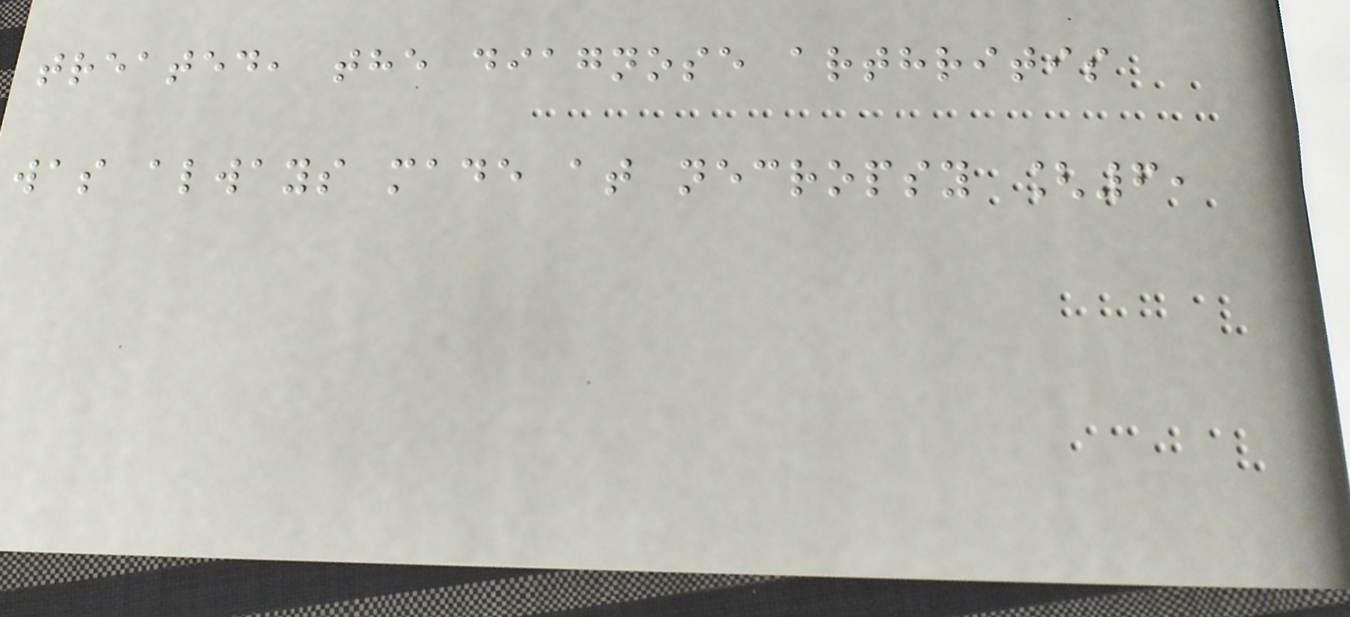treated, the diagnose arthritis
was always made at necropsy [6,
